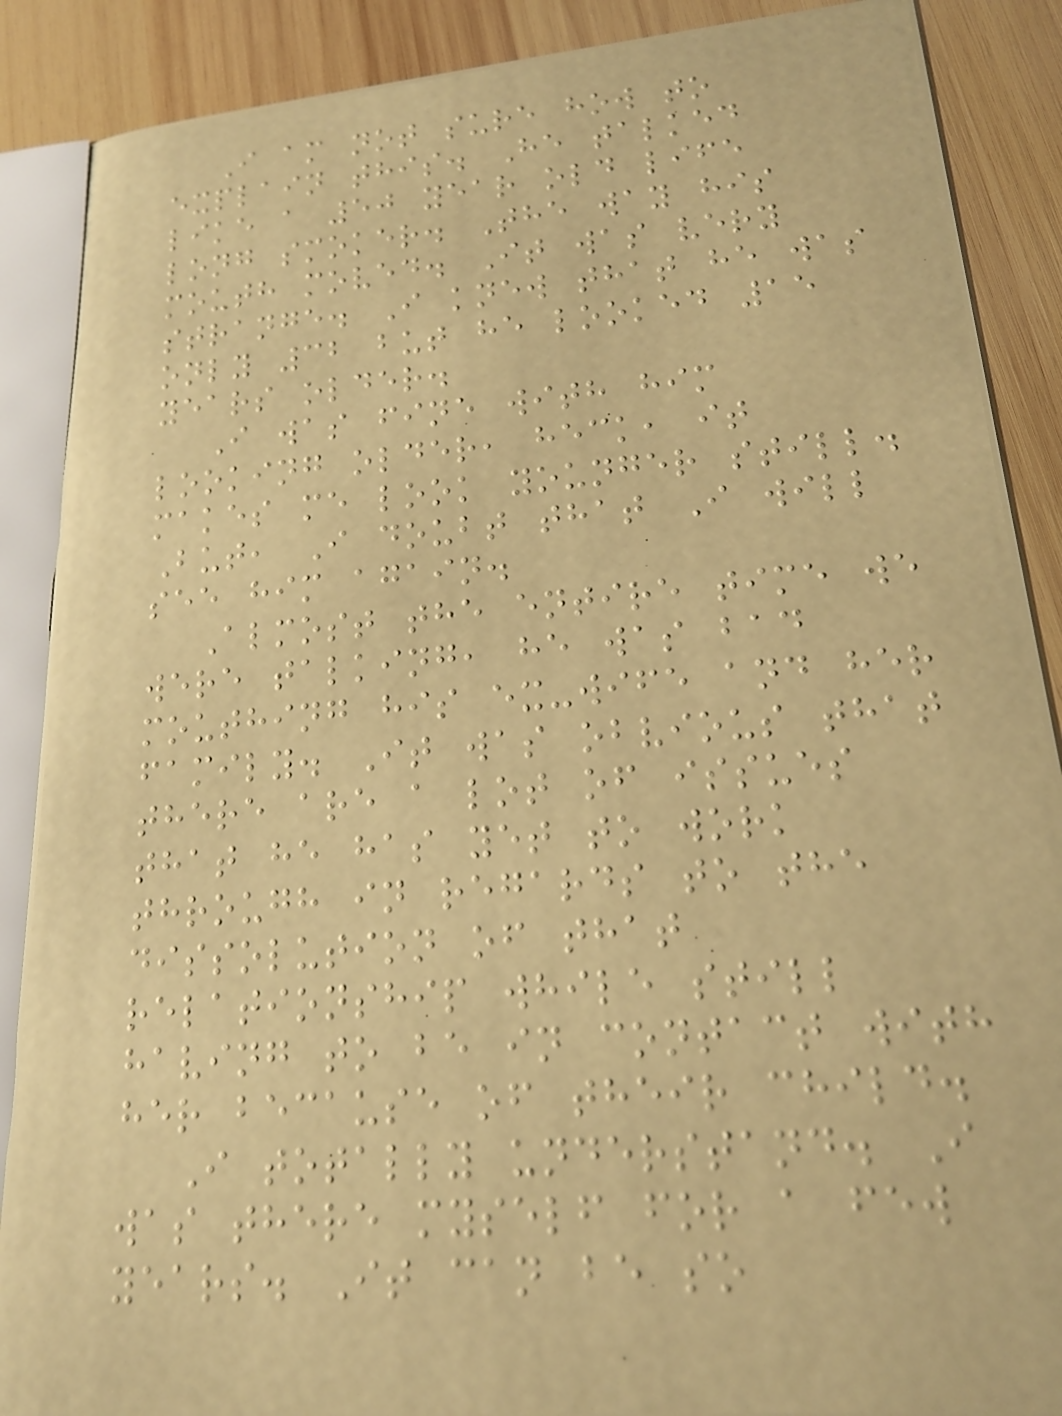I am not sure how to
explain this. He talked
like a 50 year old life
long smoker. The way his
mouth moved. It was very
strange. I knew that he was
only 32 but he looked 15
years older.
I was fine with him
looking older, heck, it
makes me look younger still.
But, I doubt that I will
see him again.
Almost the entire time we
were talking, he was bad
mouthing his ex-wife and her
family. It was obvious that
there are a lot of issues
that he has yet to work
through in regards to the
dissolution of that
relationship while still
having to be in contact with
her because of their child.
I totally understand. I
was there myself for a few
years. It can be so
